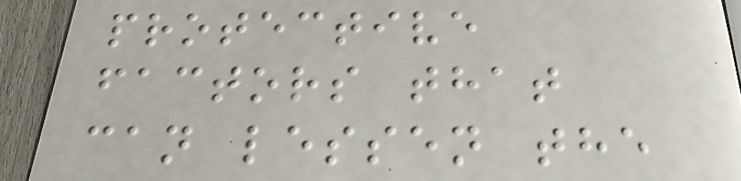protective
factors that
can lessen the
